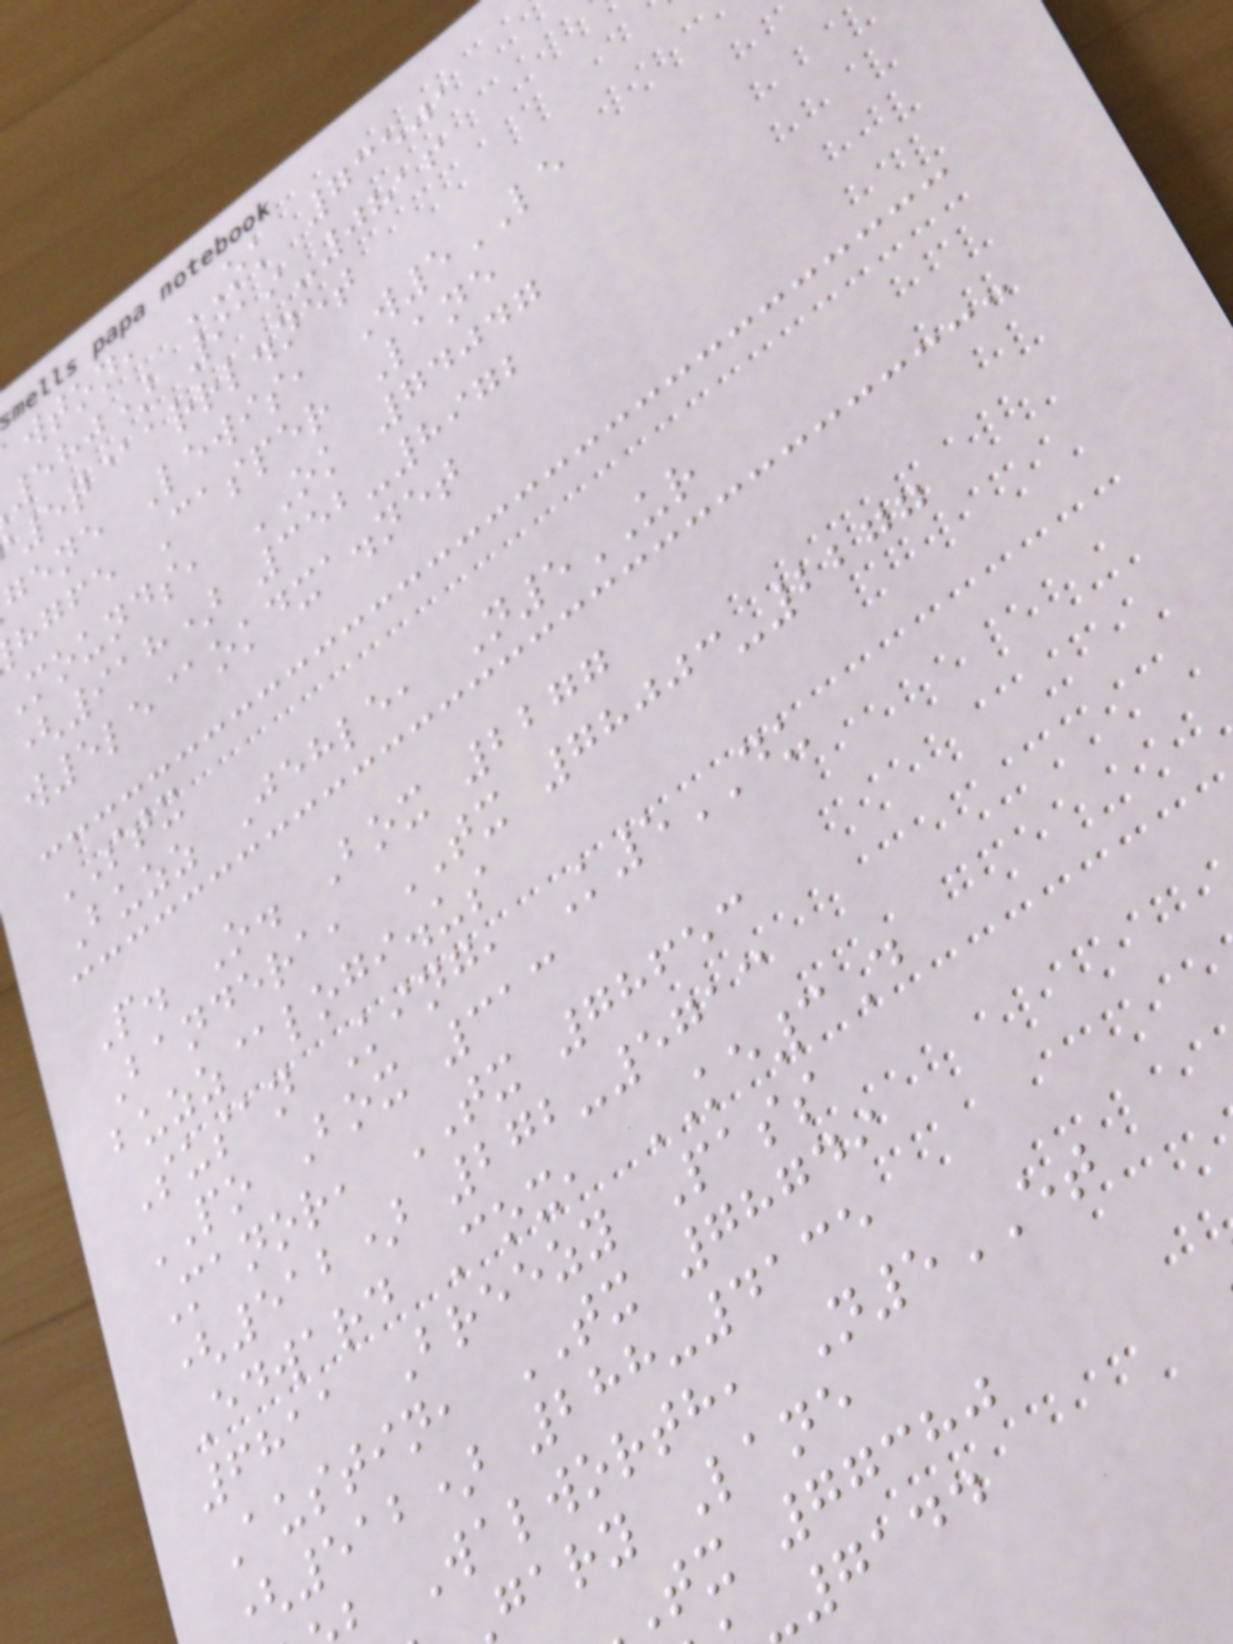wton, OK 73501
580) 919-0816
5q@arrl.net
gene Lewis, W5LE
hgfe Casper Lane
mounds, OK 74047
(918) 352-8972
w5le@okdxa.net
STX
Buzz Jehle, N5UR
P. O. Box 2277
Bandera, TX 78003-2277
buzz@logi.us
Susan King, K5DU
PO Box 313
Manor, TX 78653
(512) 272-5713
Edward Cox, KE3D
6811 Breezy Pass
Austin, TX 78749
(512) 288-4135
Walworth, N5ET
gary Lane
tx 77380
7144
